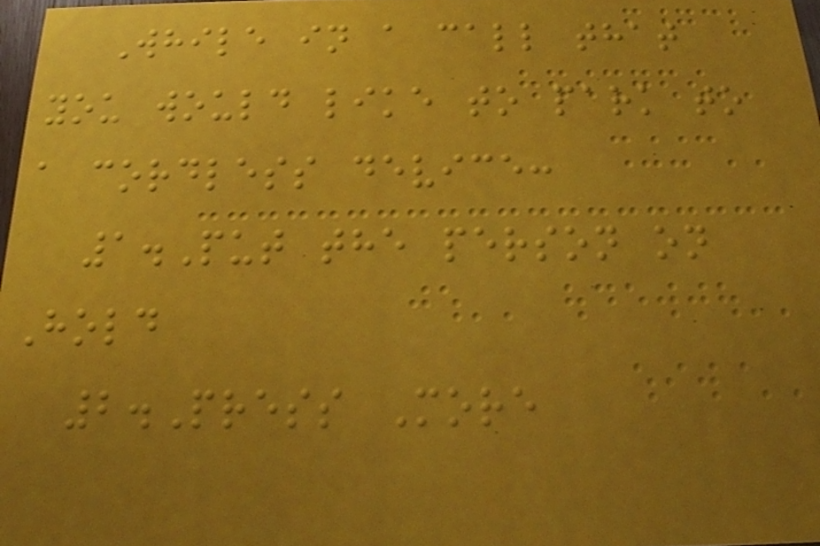While in a call that
you would like to park to
a cordless device:
1.Put the person on
Hold
2.Press More
